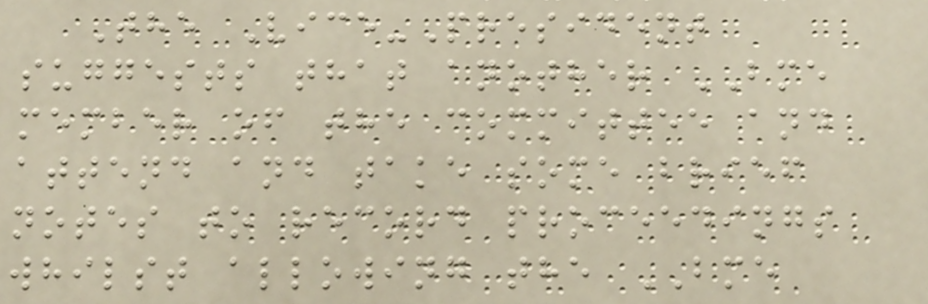The Vice-President
suggests that another BME
member of the committee and
attend and take some brief
notes to record proceedings
whilst allowing the BME
